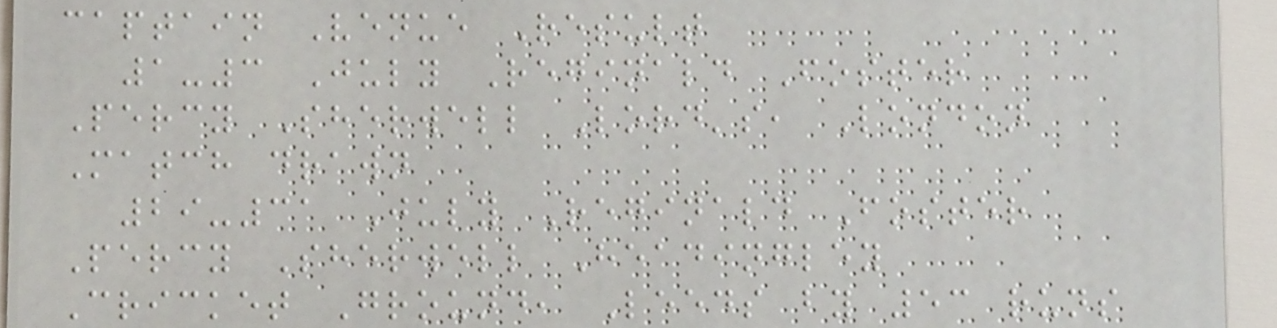captain Venue Result
1-3 July Reginald Foster
Percy Sherwell Lord's, London
Match drawn
29-31 July Reginald Foster
Percy Sherwell Headingley
Cricket Ground, Leeds by 53 runs
